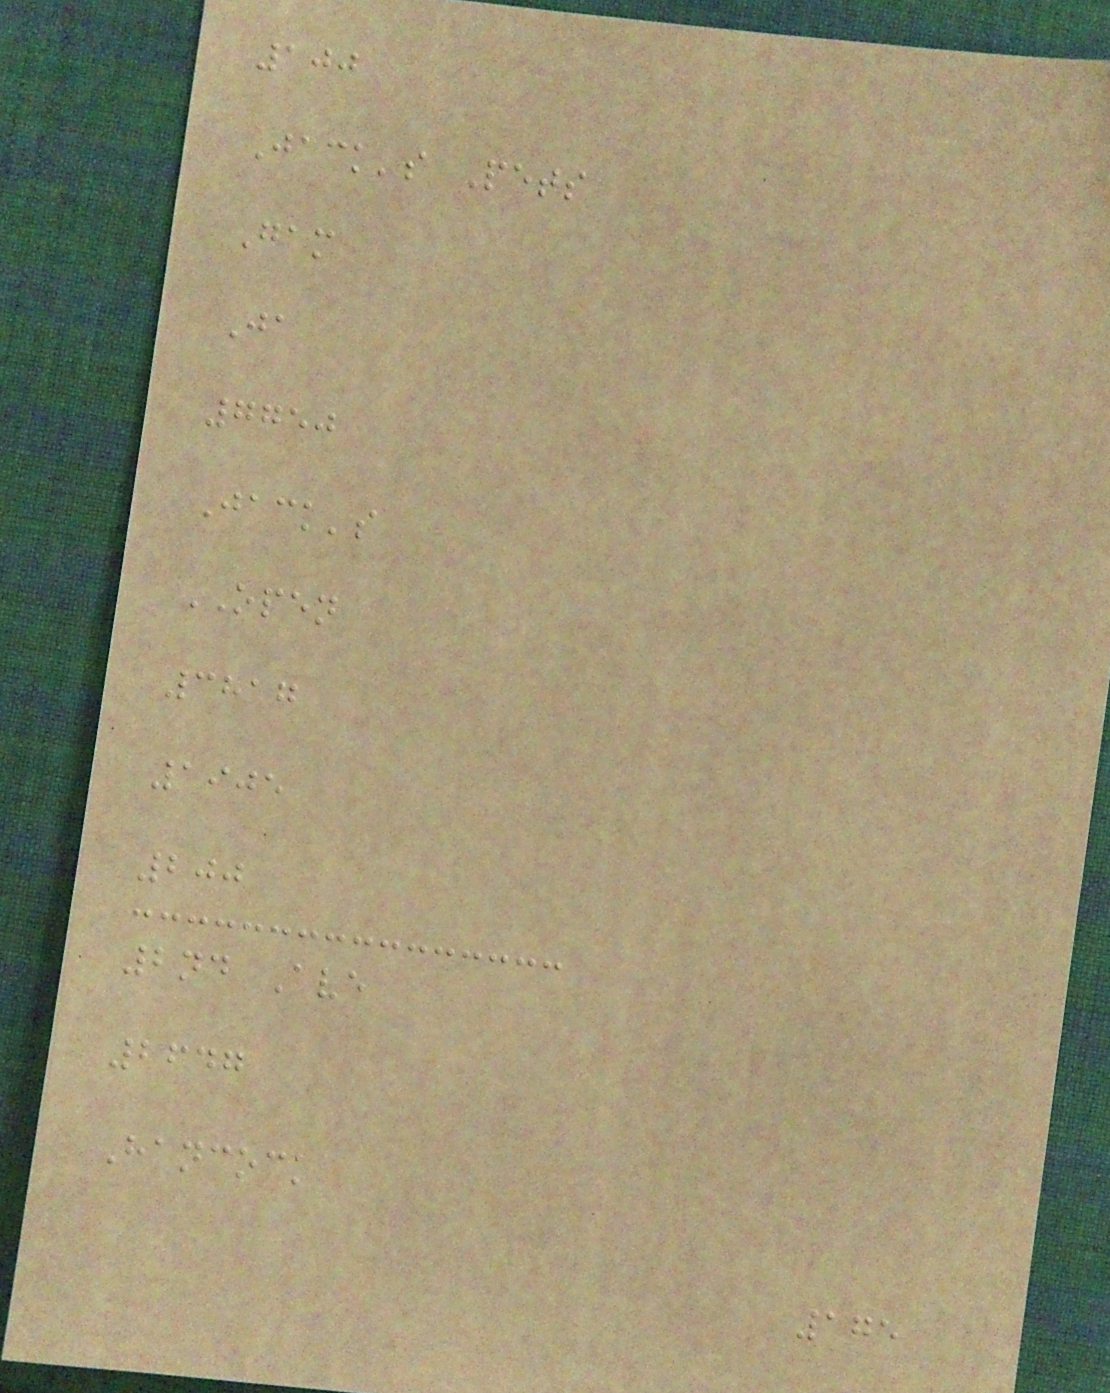100
Jack's Pets
Gam
Ja
7750
Jack's
OPEN
3817
1905
200
2nd Ave
2647
Hancock
175
